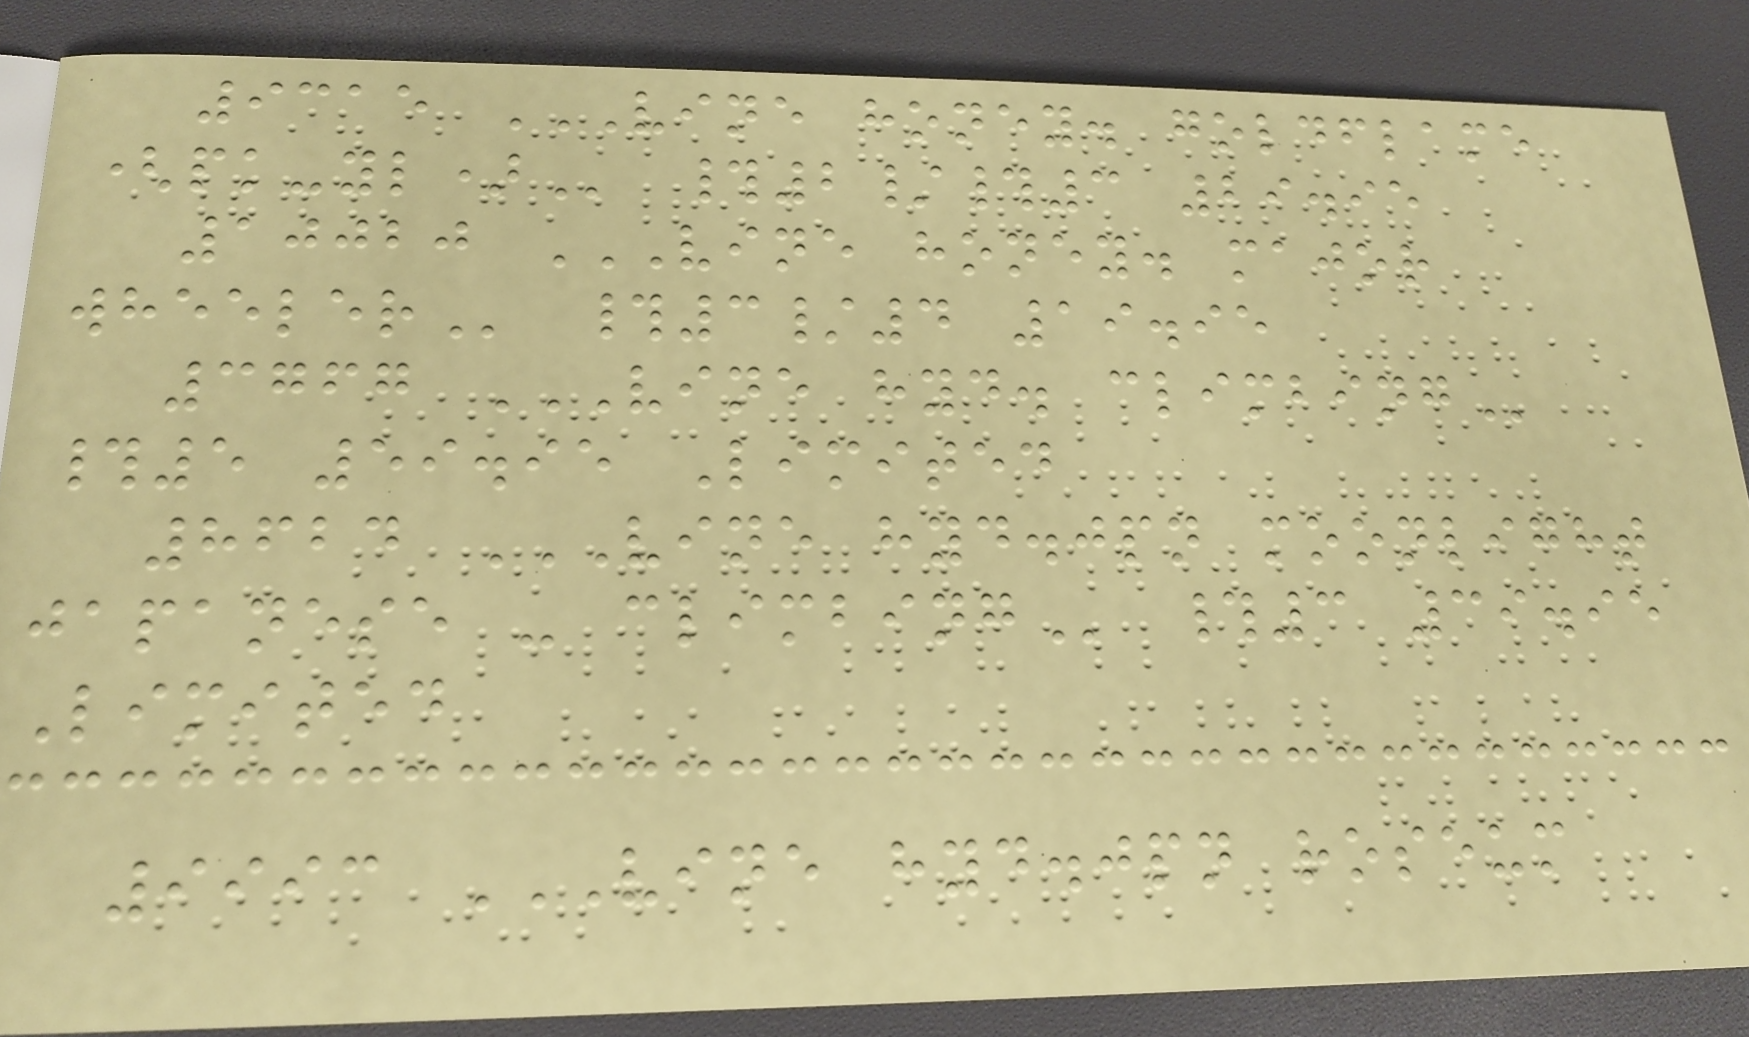9315 VINE HONEY. GOLDFLAME
(PK-YL) #2/#3 29.95
10020 VINE HONEY. MAJOR
WHEELER #3/4 19.95
3767 VINE HYD. CLIMBING
#5 59.95 Limited
8624 VINE HYD.JPN MOONLIGHT
JAPANESE - CLIMBING #3 39.95
Limited
9993 VINE HYD.JPN ROSEUM
